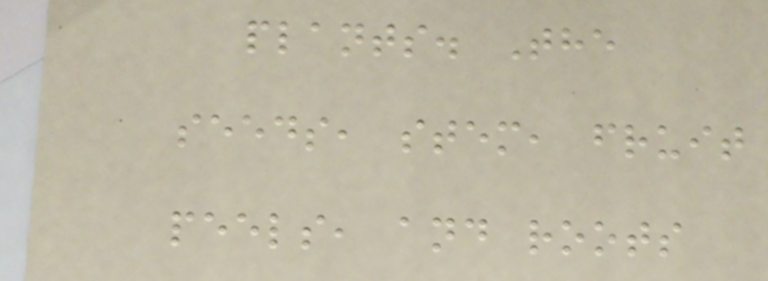plants. The
seeds, stem, fruit
peels, and roots
